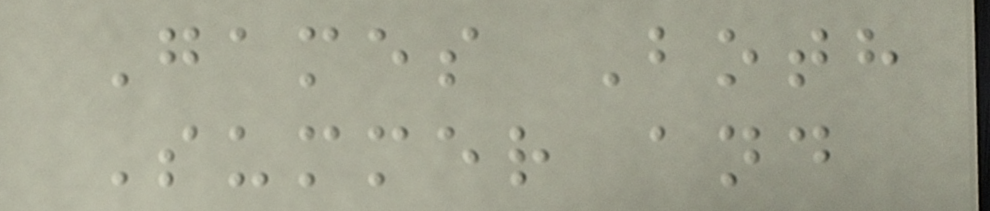Games Both
Summer and
